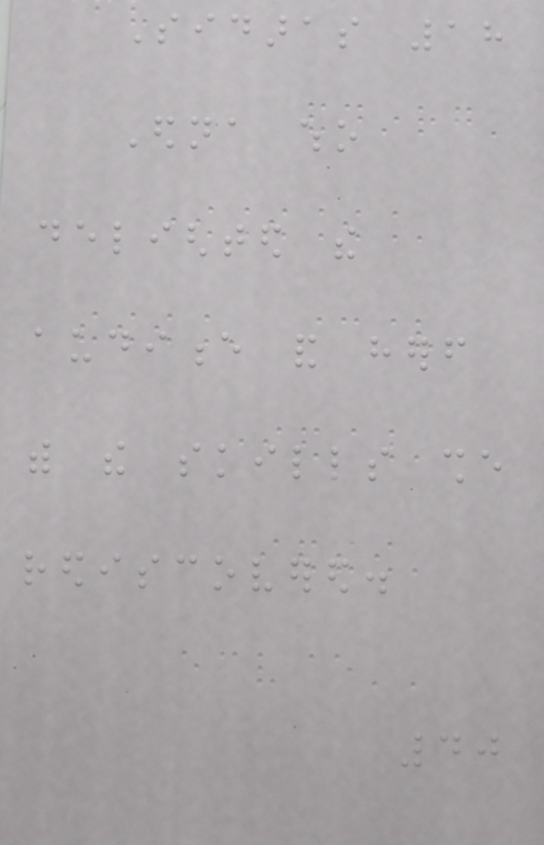Sidaras 18
Edna who
delighted the
audience and herself
with the skills she
rediscovered.
40
